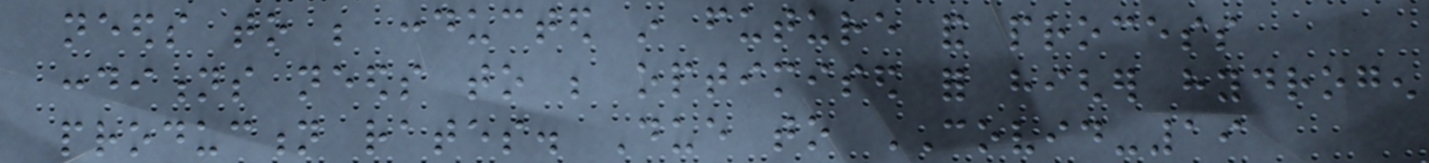needs to be conducted in future and process
conditions needs to be optimised for higher hydrogen
production rates. Due to COVID-19
